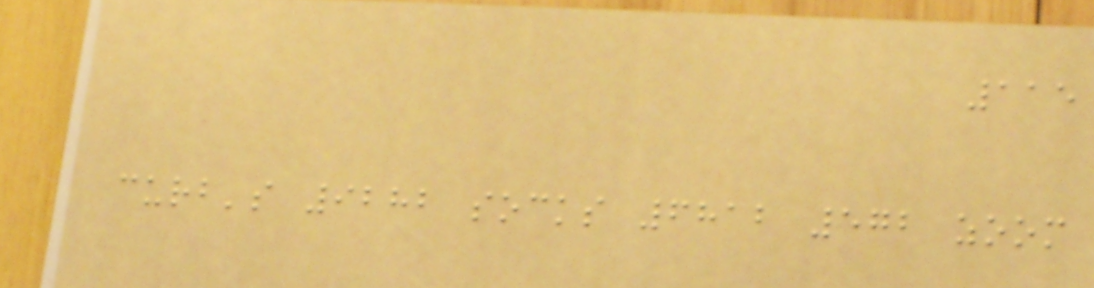115
curb's 9282 socks 6812 572 zoom
